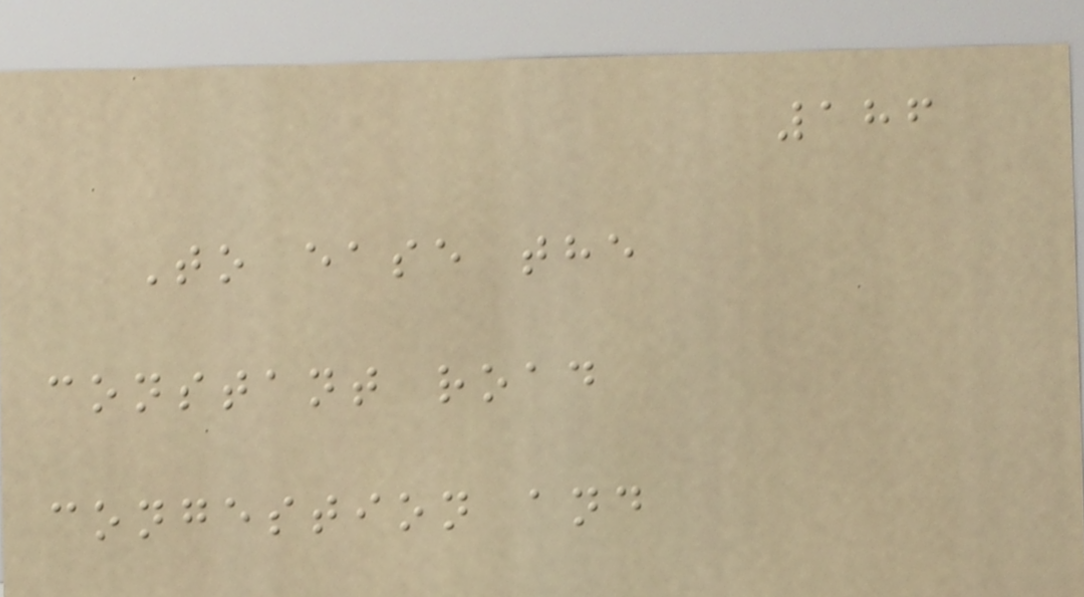186
To ease the
constant road
congestion and
